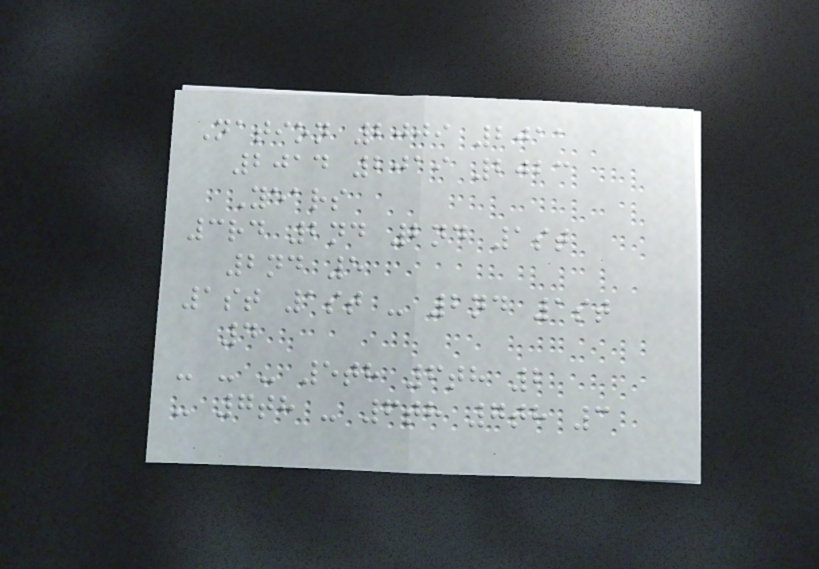Nation 2009 2011
2014 2019 2023
Years
3rd 2nd 2nd 1st
2nd 5
1st 1st - 2nd 1st
4
- - - 5th 6th 2
- 7th - 6th 7th 3
